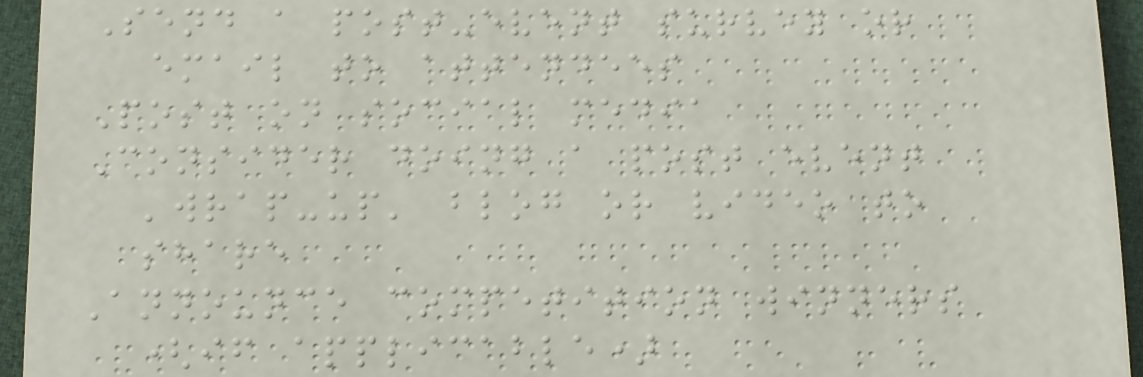Send a post-event survey or
email to attendees
Post on social media
Consider doing a post event
'wrap-up' blog or video to
share
Announce competition winners
(if applicable)
